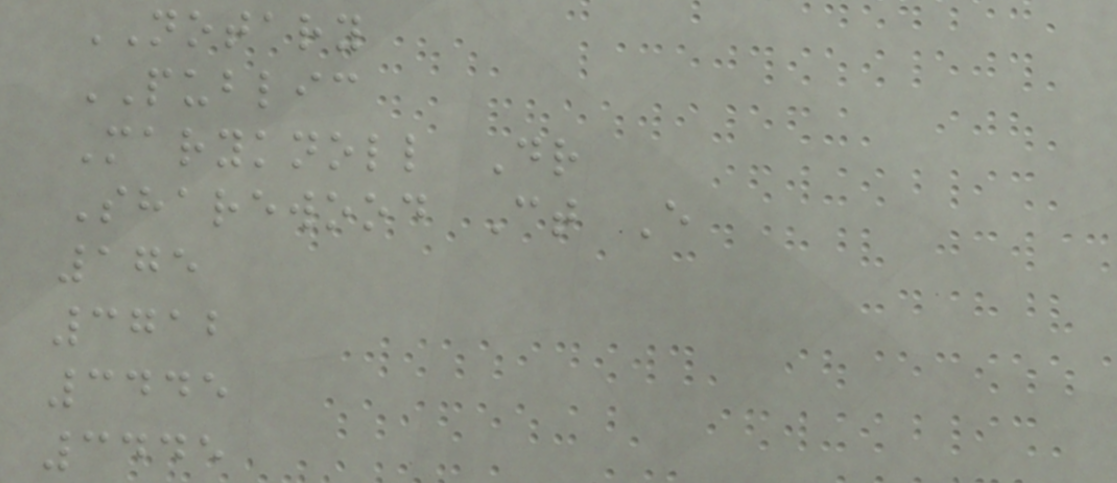NOTARY
PUBLIC
Maryknoll Dr
Sharewood Ct E
175
3712
3445
3445
